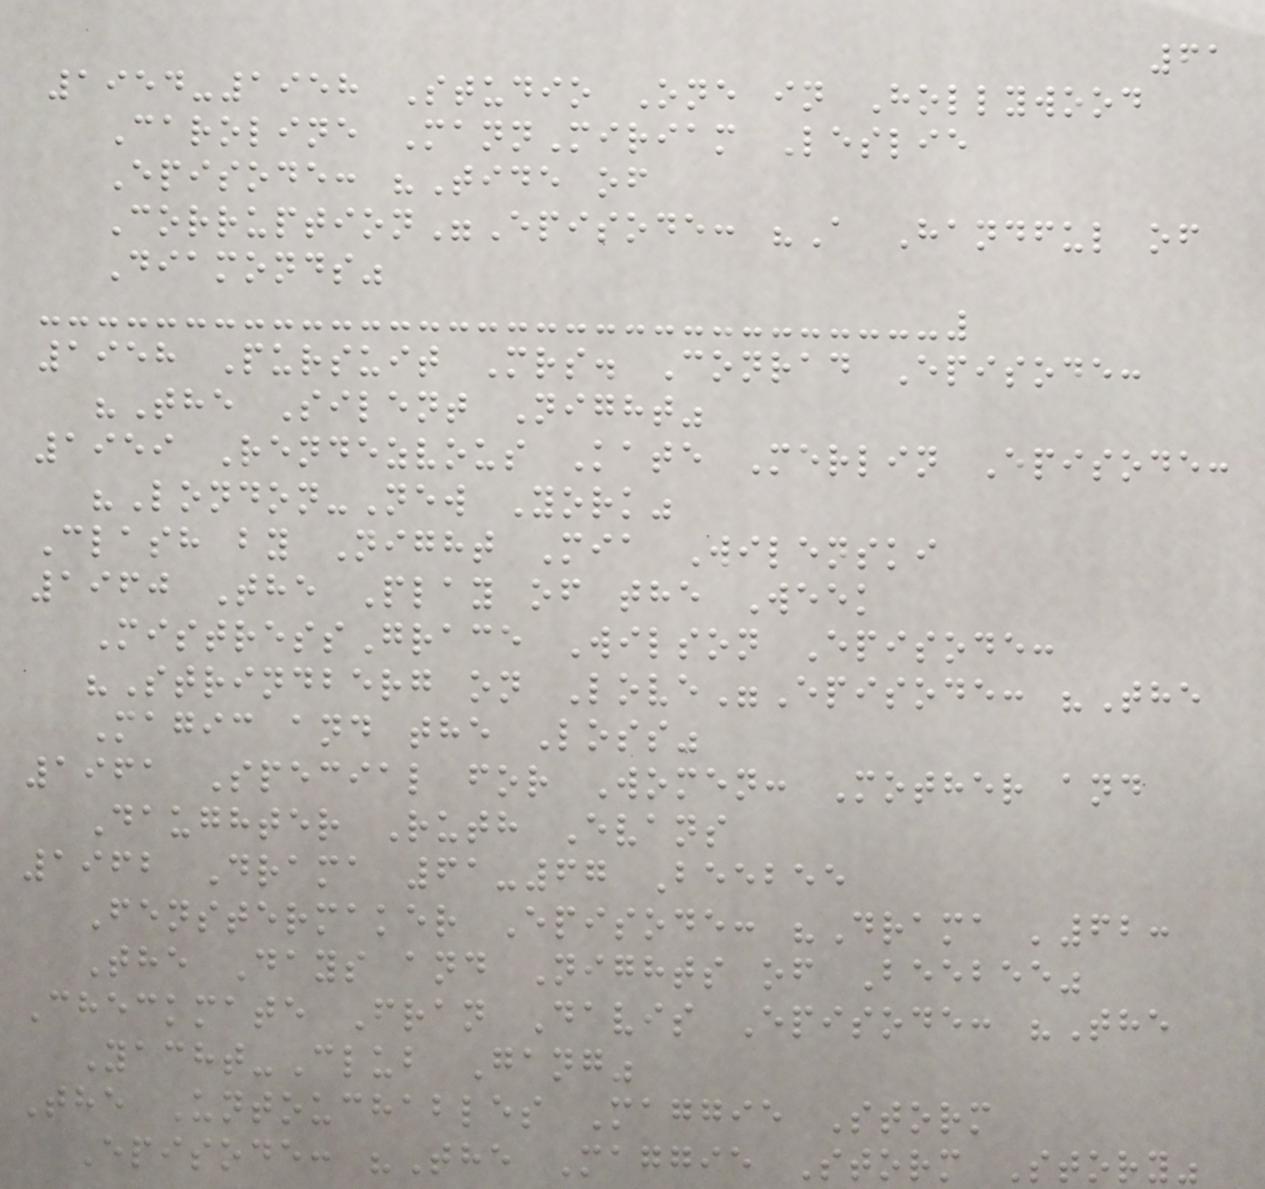61
1954-1958 Studio One in Hollywood
Caroline MannMiriam Leslie
Episode: "Tide of
Corruption"Episode: "A Handful of
Diamonds"
1958 Pursuit Mrs. Conrad Episode:
"The Silent Night"
1959 Rendezvous Kate Merlin Episode:
"London-New York"
Clash by Night Mia Wilenski
1960 The Play of the Week
MistressGrace Wilson Episode:
"Strindberg on Love"Episode: "The
Magic and the Loss"
1961 Special for Women: Mother and
Daughter Ruth Evans
1962 Drama 61-67 Beebee
Fenstermaker Episode: "Drama '62:
The Days and Nights of Beebee"
Checkmate Fran Davis Episode: "The
Yacht-Club Gang"
The Untouchables Maggie Storm
Episode: "The Maggie Storm Story"
